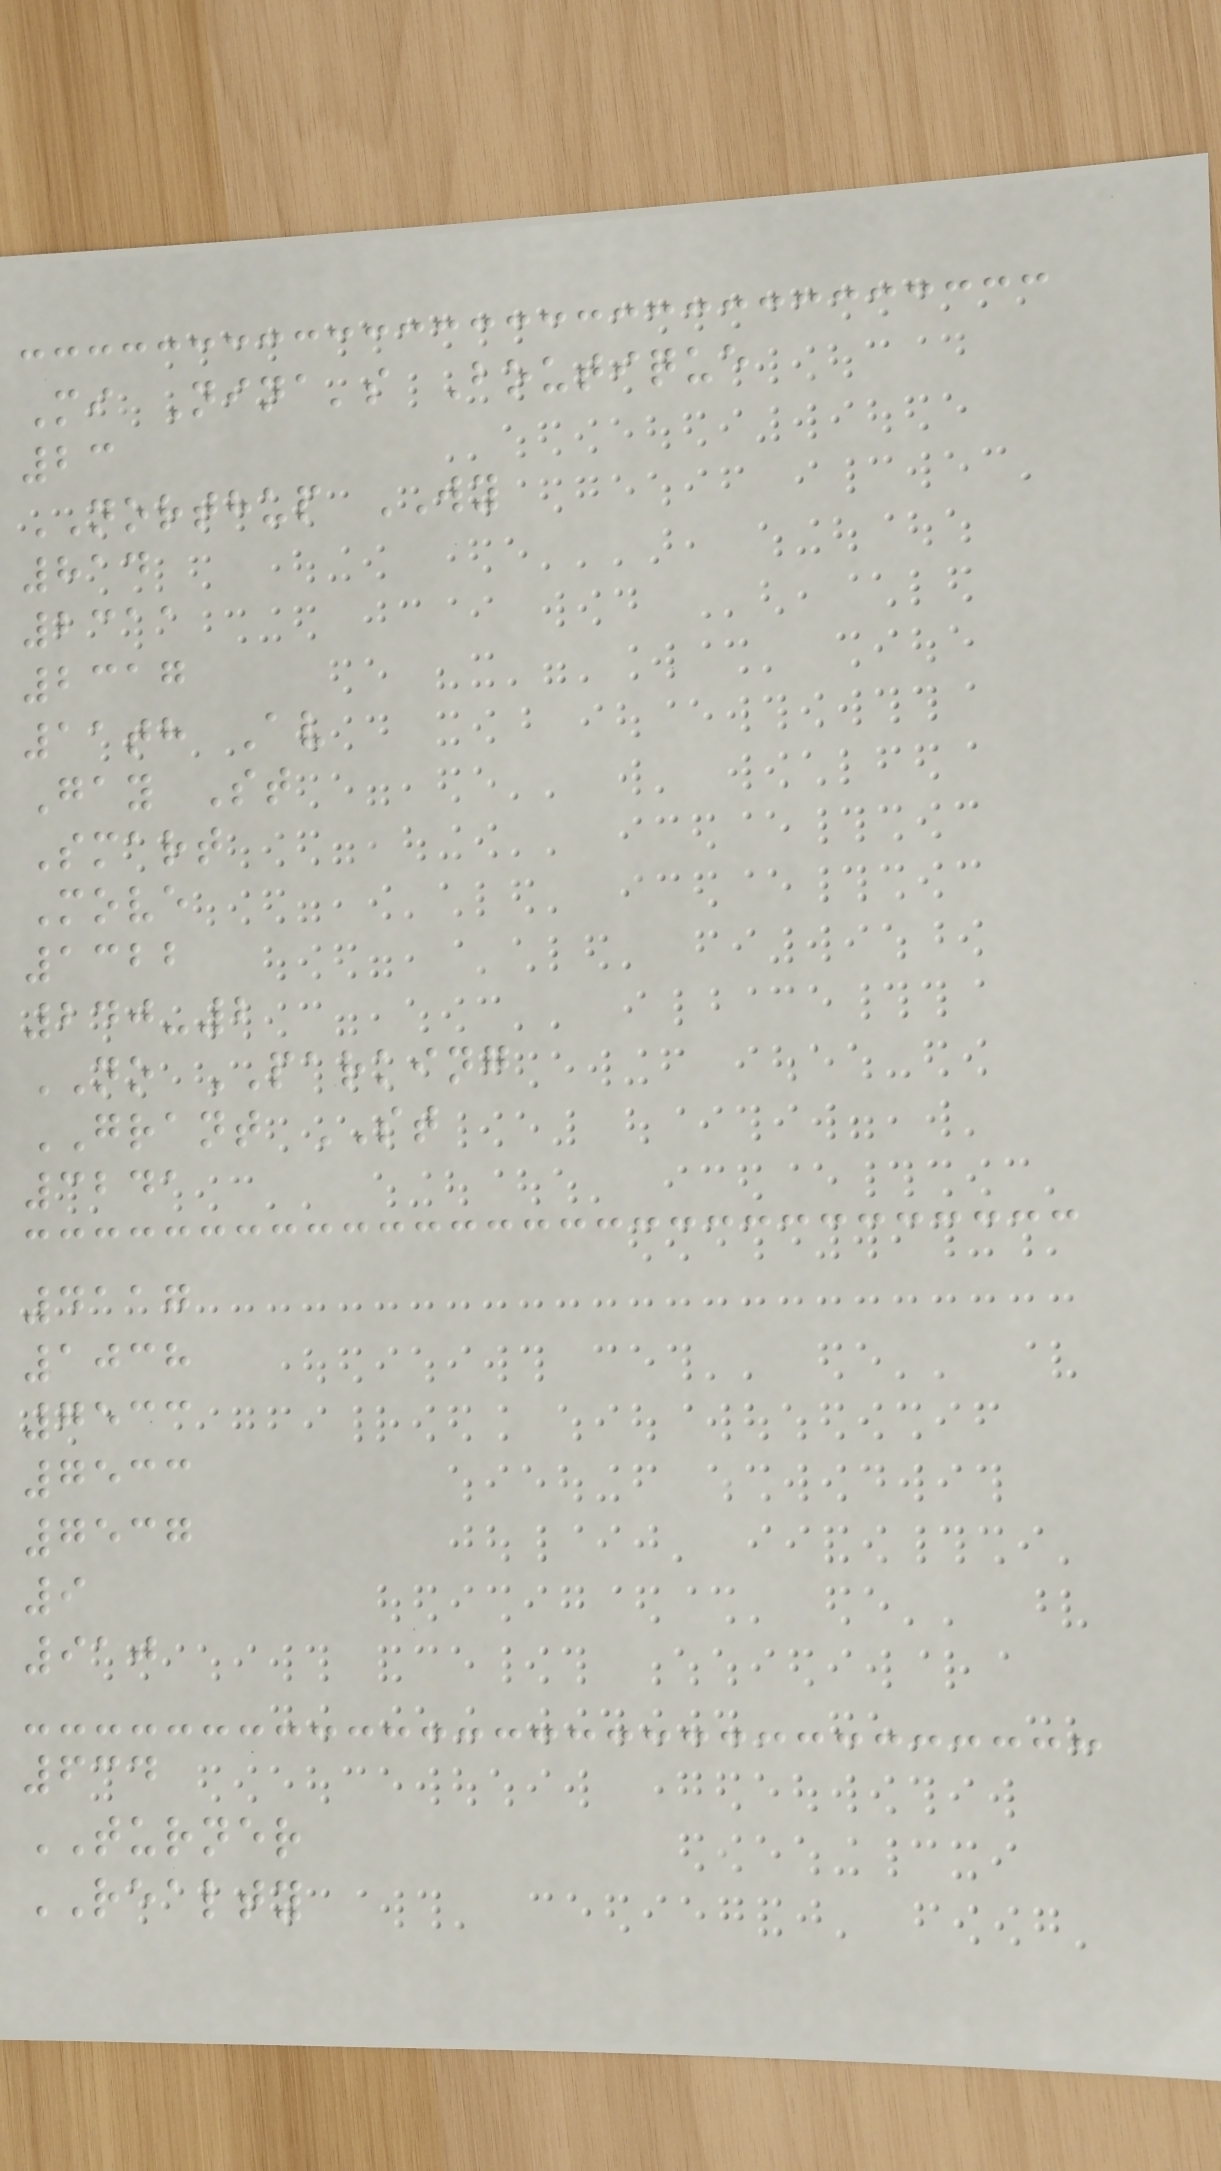Mi Nina's Boutique
23
NORTHUP WY
814
2311
2317
11th Av
Gay St
Smart
Move
1322
240-2
NO PARKING
GRANT ST
3241
4117
1038
7533
7533
7537
9
910
634
TURNER
REALTY
